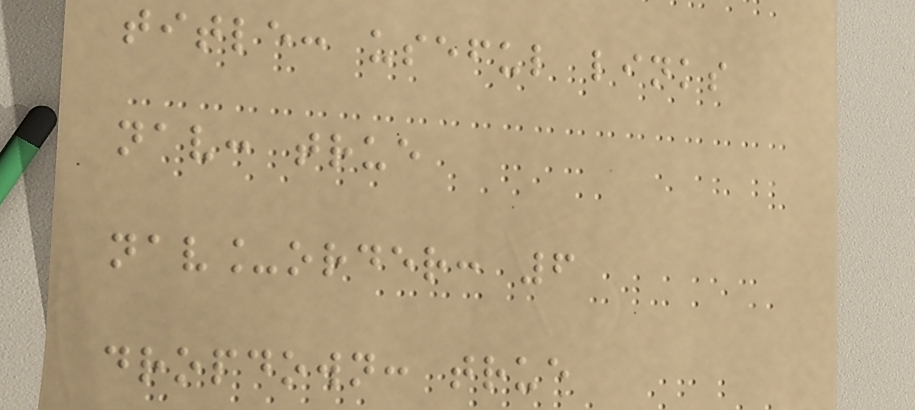title: useful links
nav: true
nav_order: 6
dropdown: true
